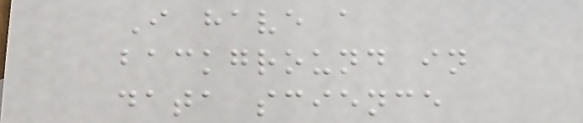I have a
background in
data science
